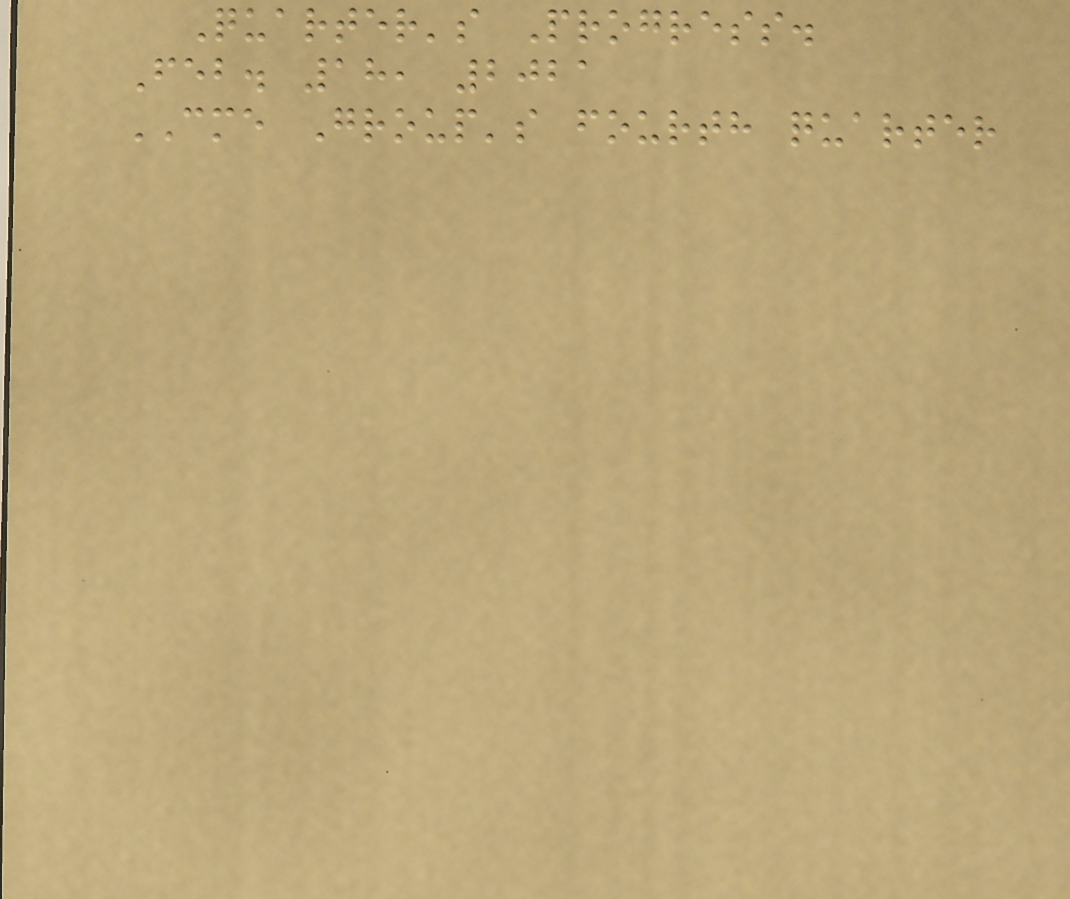Quarter's Progress.
Feb. 18, 2021
CME Group's fourth quarter
